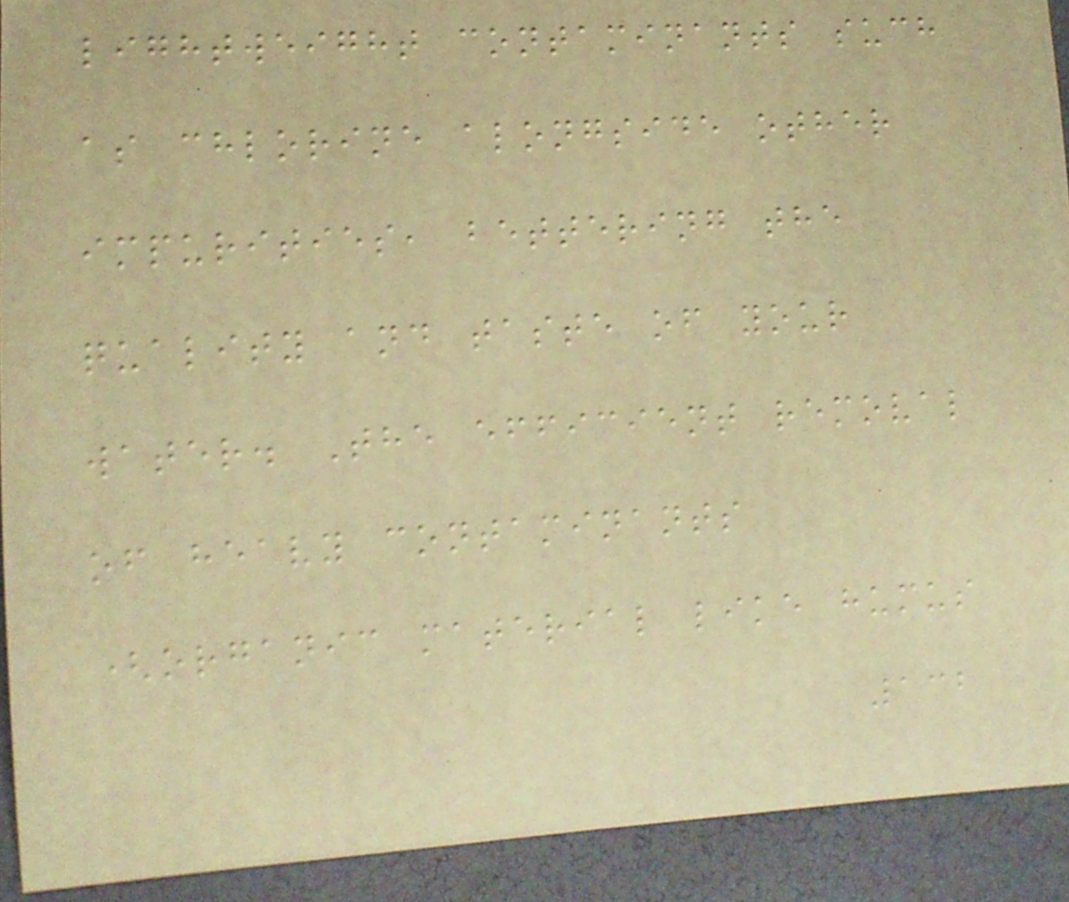lightweight contaminants such
as chlorine alongside other
impurities, bettering the
quality and taste of your
water. The efficient removal
of heavy contaminants
(organic material like humus
132
